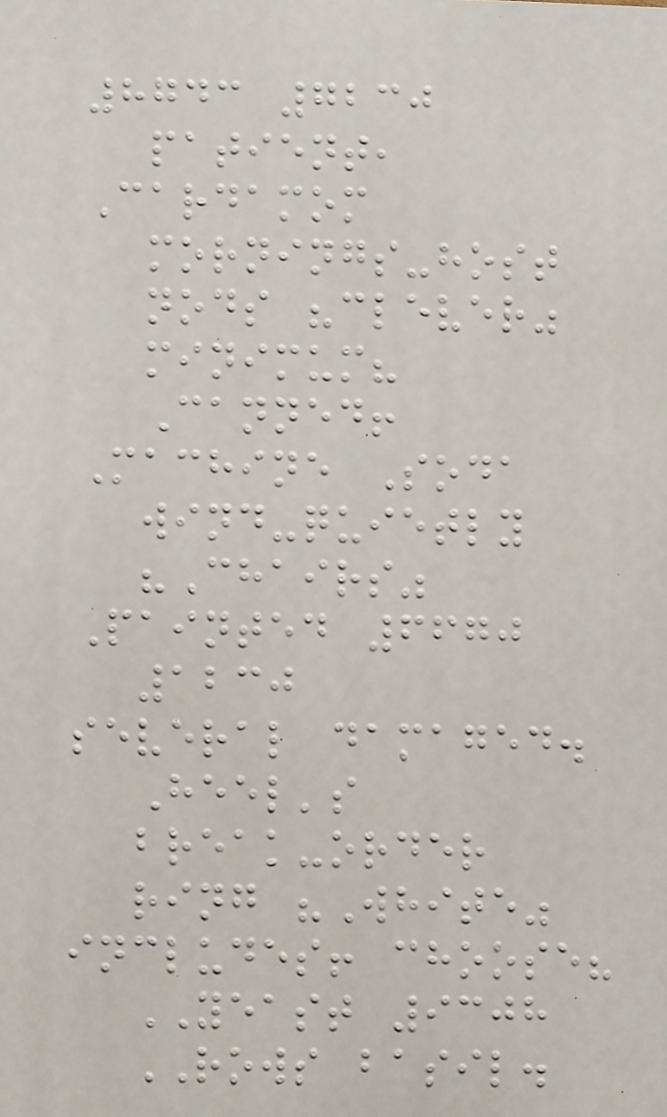8743 7230
patient,
Cardamom
mornings-host
nods "clever"
minimum?
Canned!
Machine Soda
wind-quietly
"Chairs"
Painted 6670
1230
several damaged.
Heel's
break-order
ring "White"
includes! choose?
YEAST 9308
ROWS basil.
